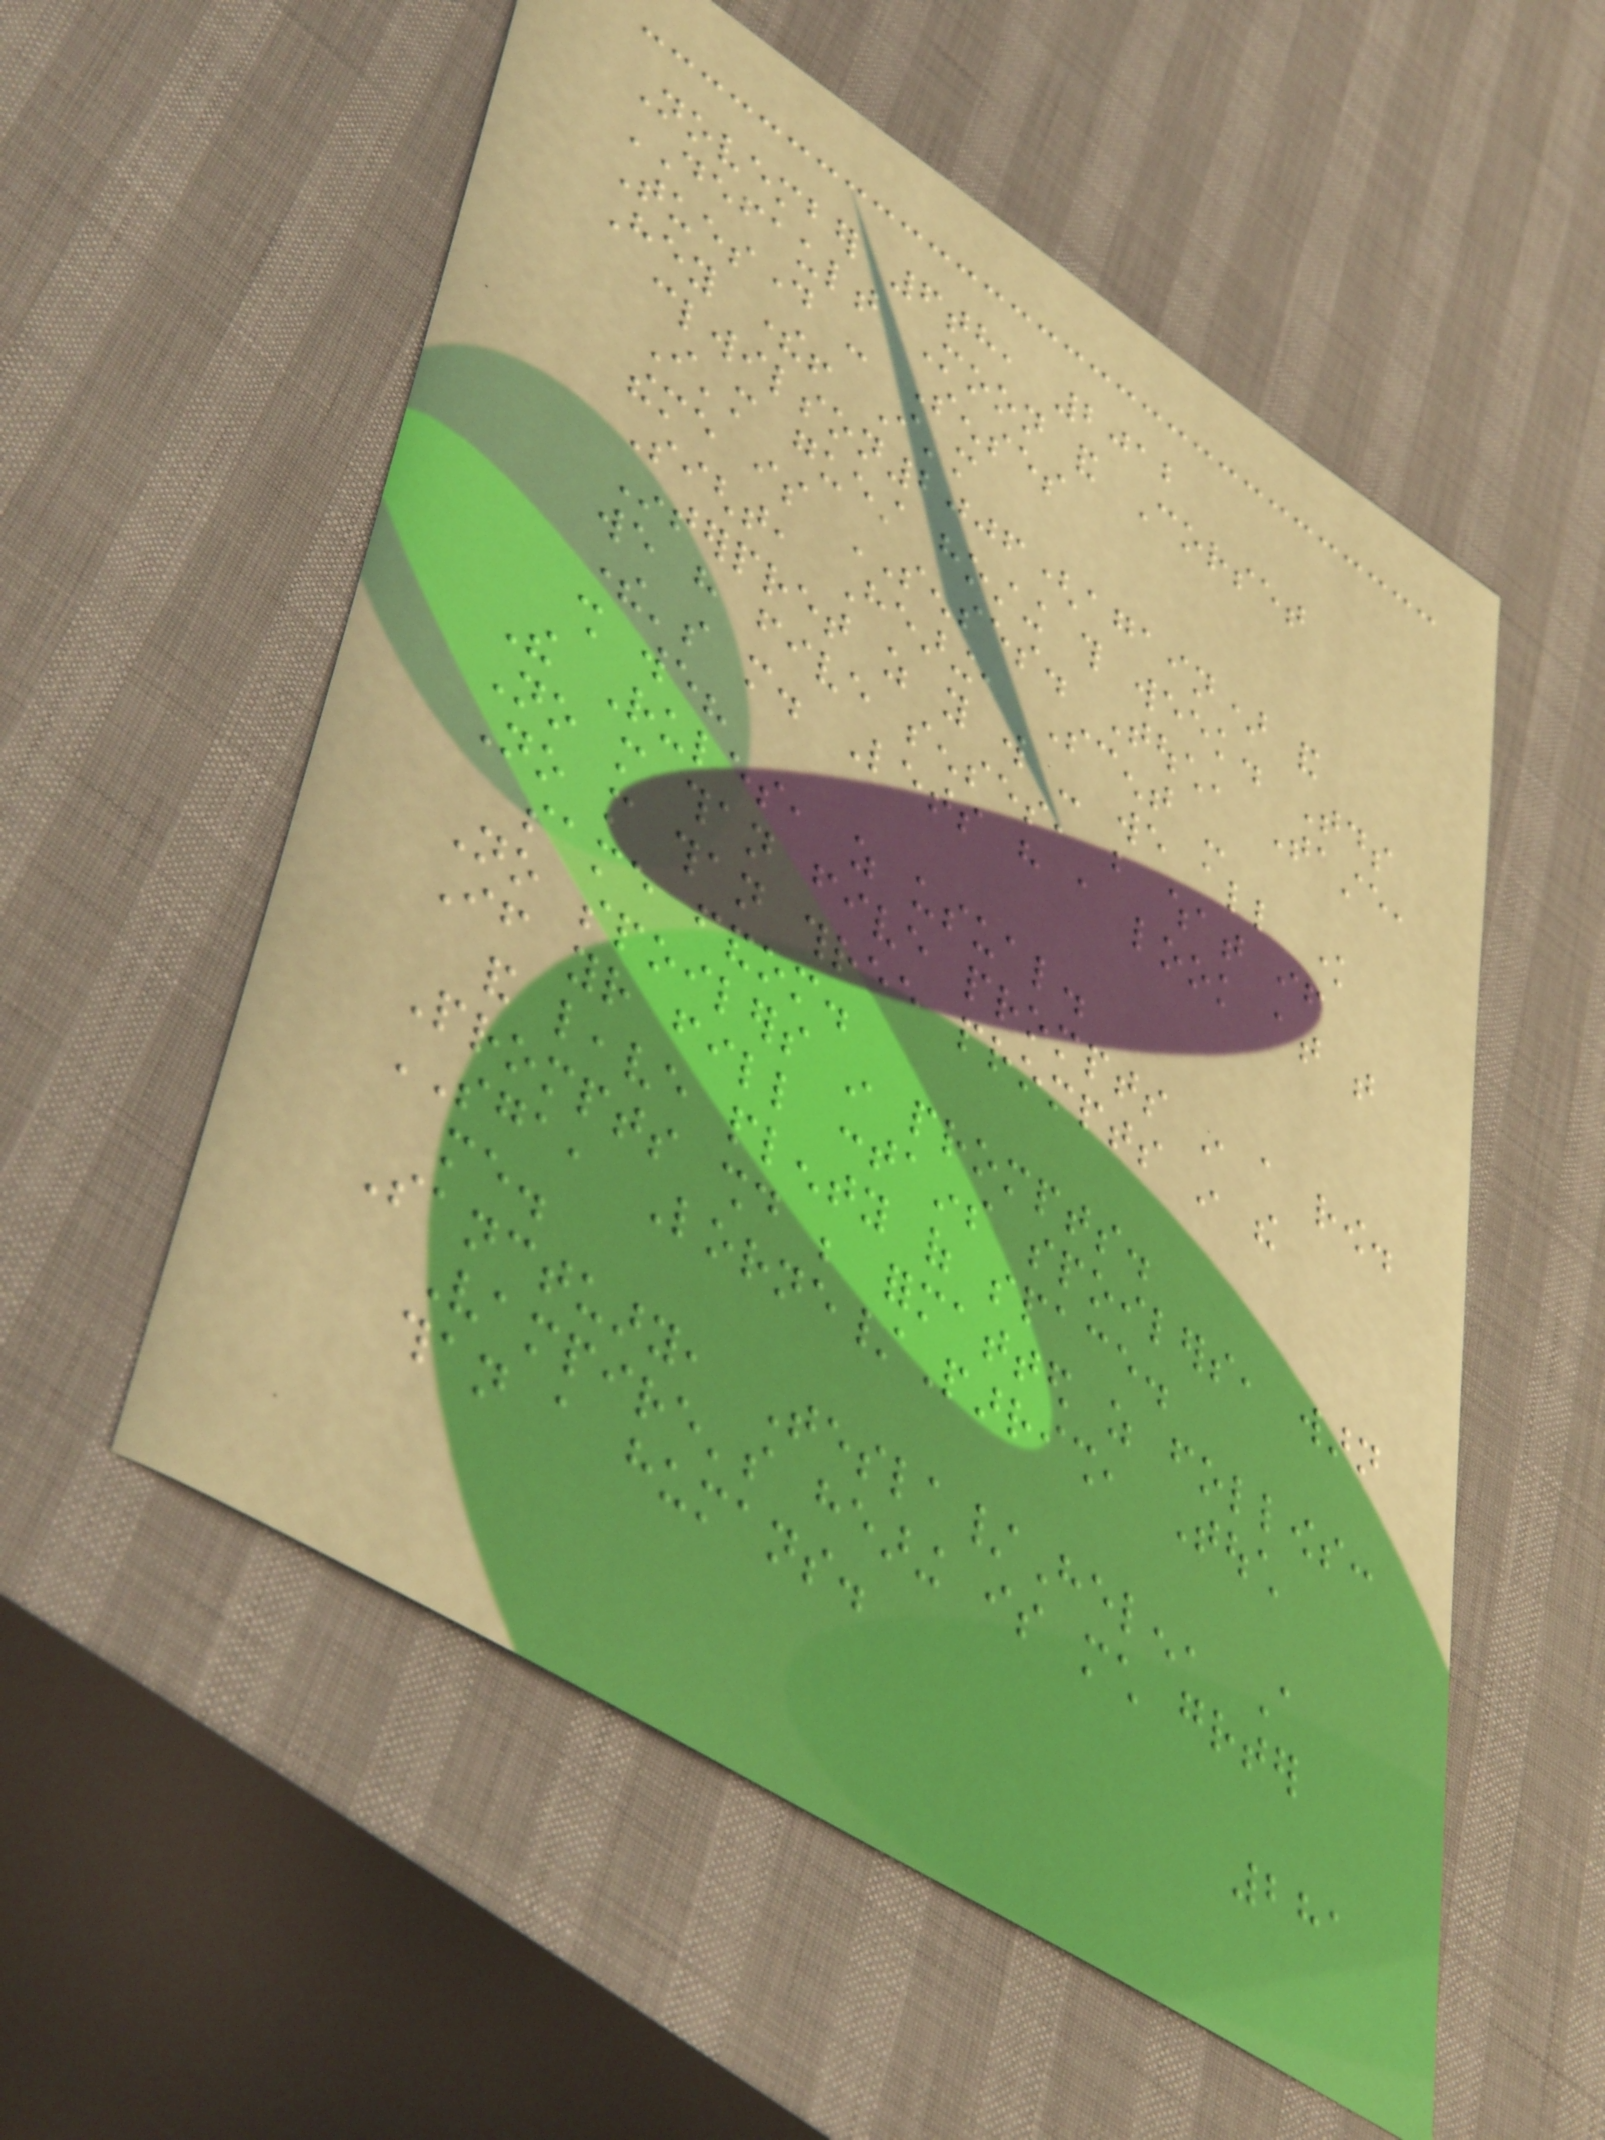November 6th, 2012
DEFAULT Moon and Corset
Tuesday - Senses
Hey there! I'm
clwilson2006(again) and
I'm guest hosting this week. Todays
theme is SENSES. Touch, Taste,
Sight, Hearing, Scent -
Interpret as you will - we all know
we have five senses, but what if
there's more. Lets have a look at that
shall we?
The Rules, as usual.
No more than five prompts in a row.
No more than three prompts in the
same fandom.
No spoilers in prompts.
If your fill contains spoilers, warn
and leave plenty of space.
Prompts should be formatted as follows:
SGA, Lorne/Parrish, Touch
me.
Sanctuary, Tesla/Helen, A
Vampire's hearing is much greater
than a humans.
281
